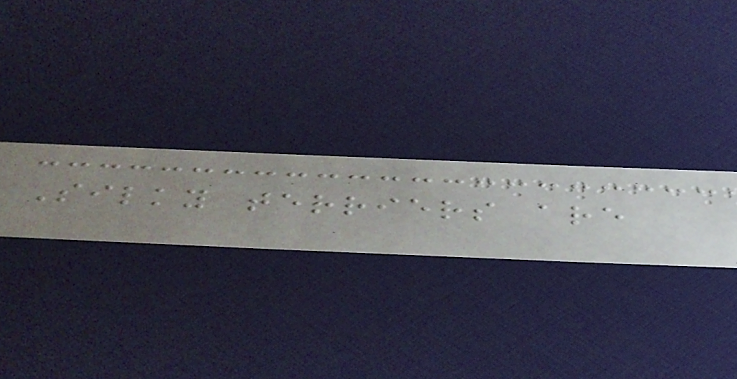Silky terriers are
